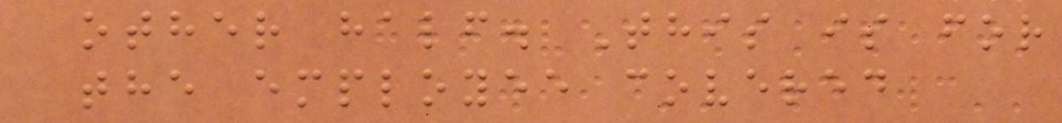other half. This is for
the employee covered
